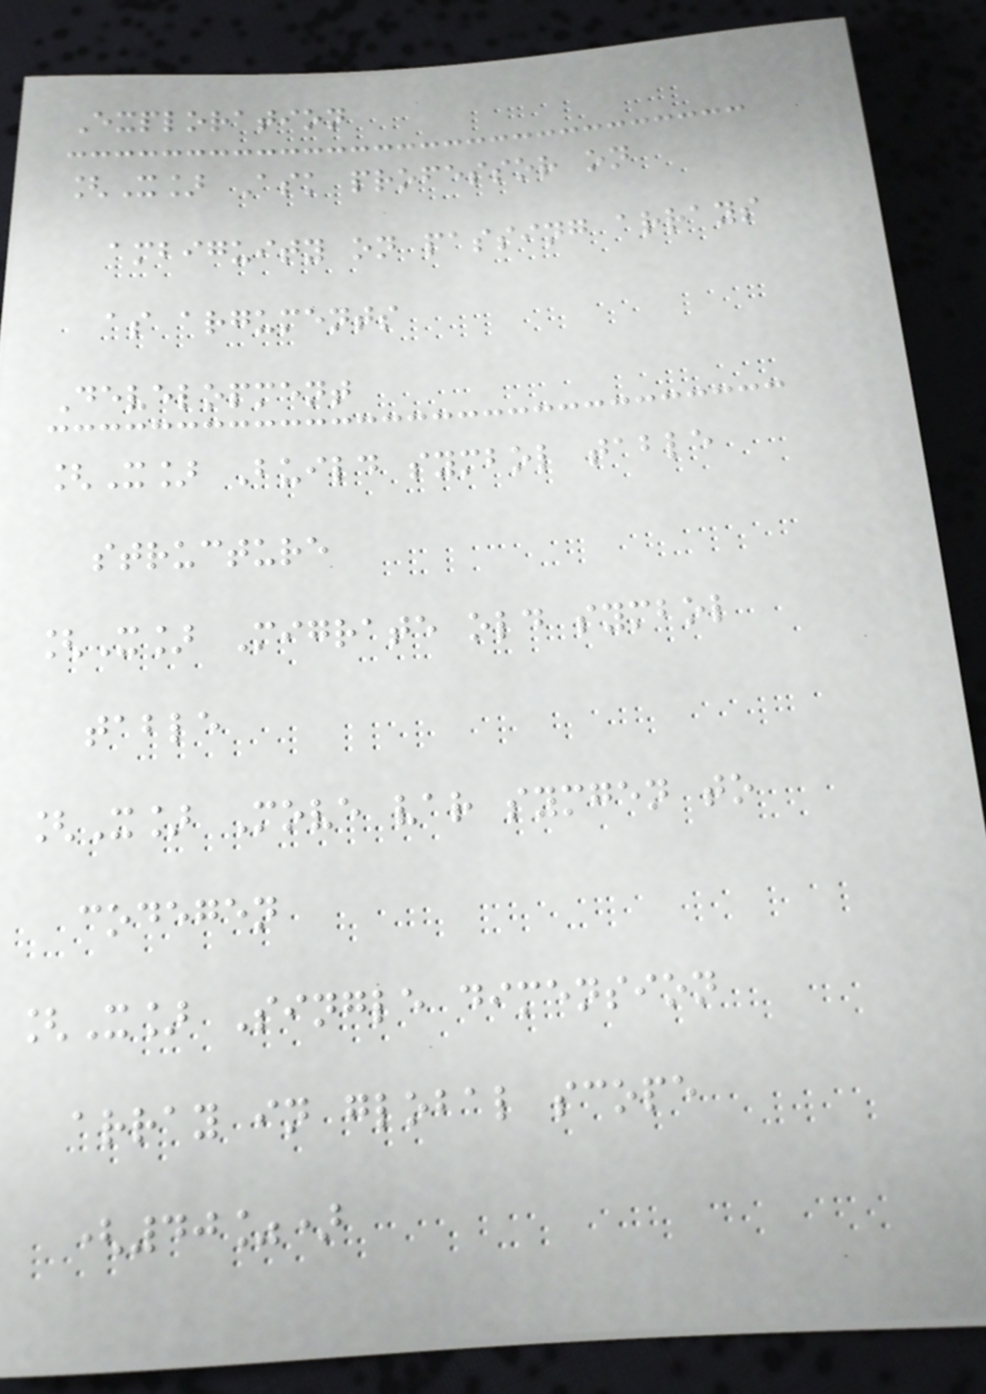Exploration
[X] Ask professor on
ambiguity on passing arrays
as arguments
Development
[X] Build symbol table
structure
[X] Migrate old symbol
table
[X] Move var symgen to
codegen
[X] Single dimension
array in global scope
(40%)
